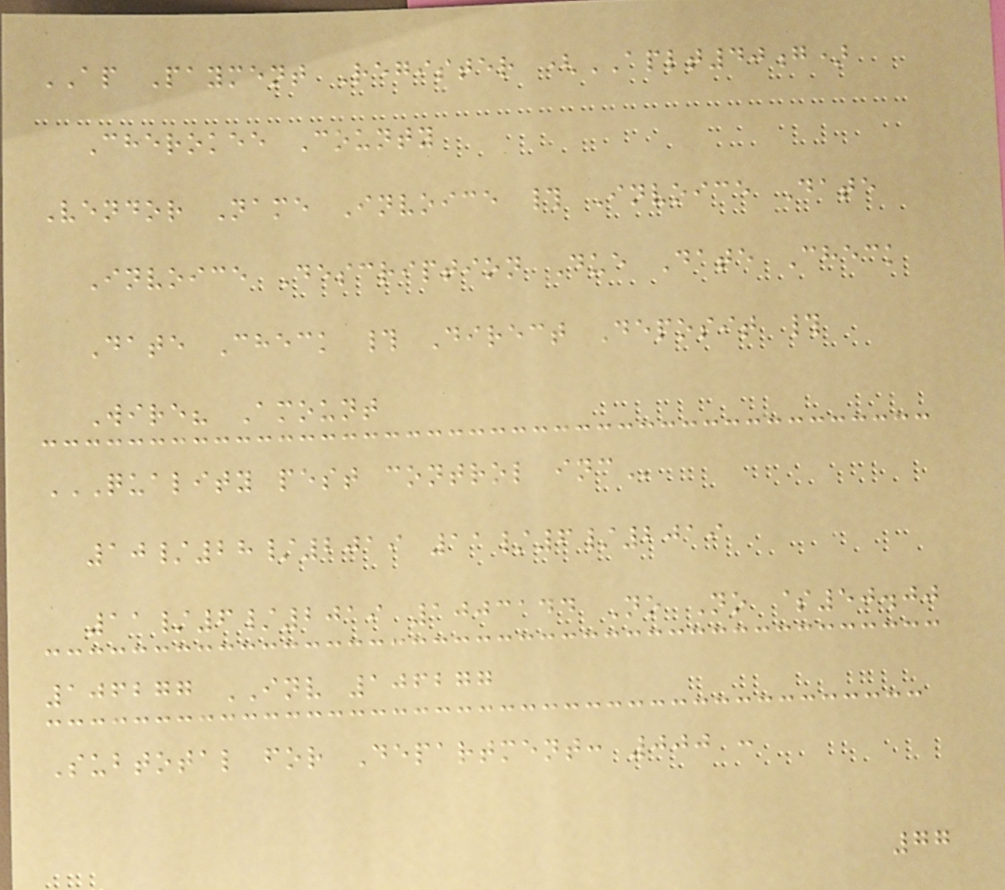AP Payment Register (APLT40g)
Cherokee County
Vendor Name Invoice # Invoice Date
Invoice Description Due Date Check
Date Check # Direct Deposit #
Wire? Amount
QUALITY PEST CONTROL INC
10/28/2019 11/6/2019
11/6/2019 1003144 No No $50.00
106277 INV 106277
Subtotal for Department: 000 :
77
